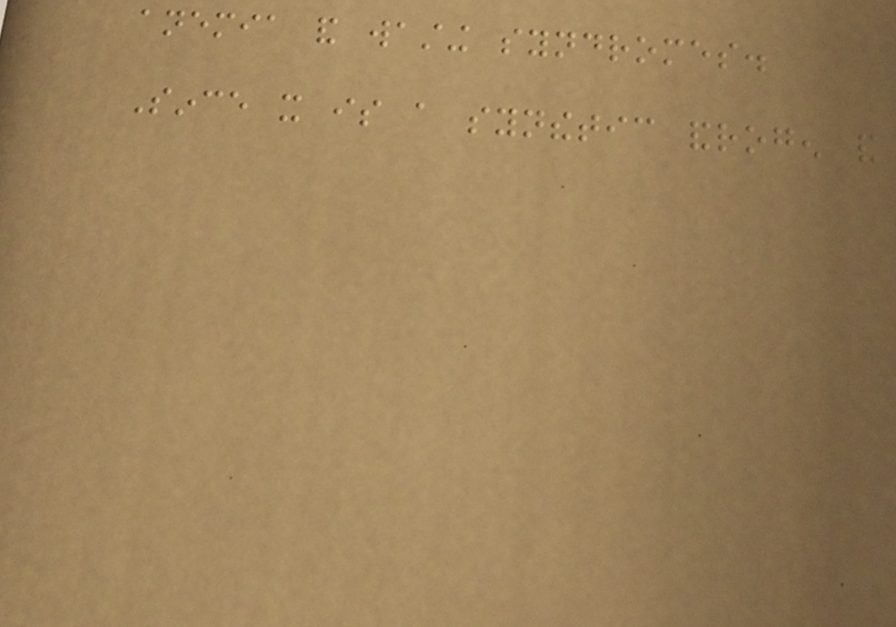anemia and wasting syndromes.
Since it is a synthetic androgen and
